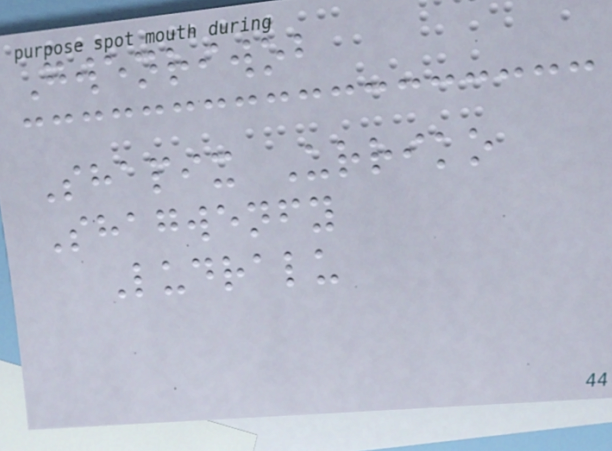Gwenriwob
Shapix Urriko
Shagwenfy
Ludralu
